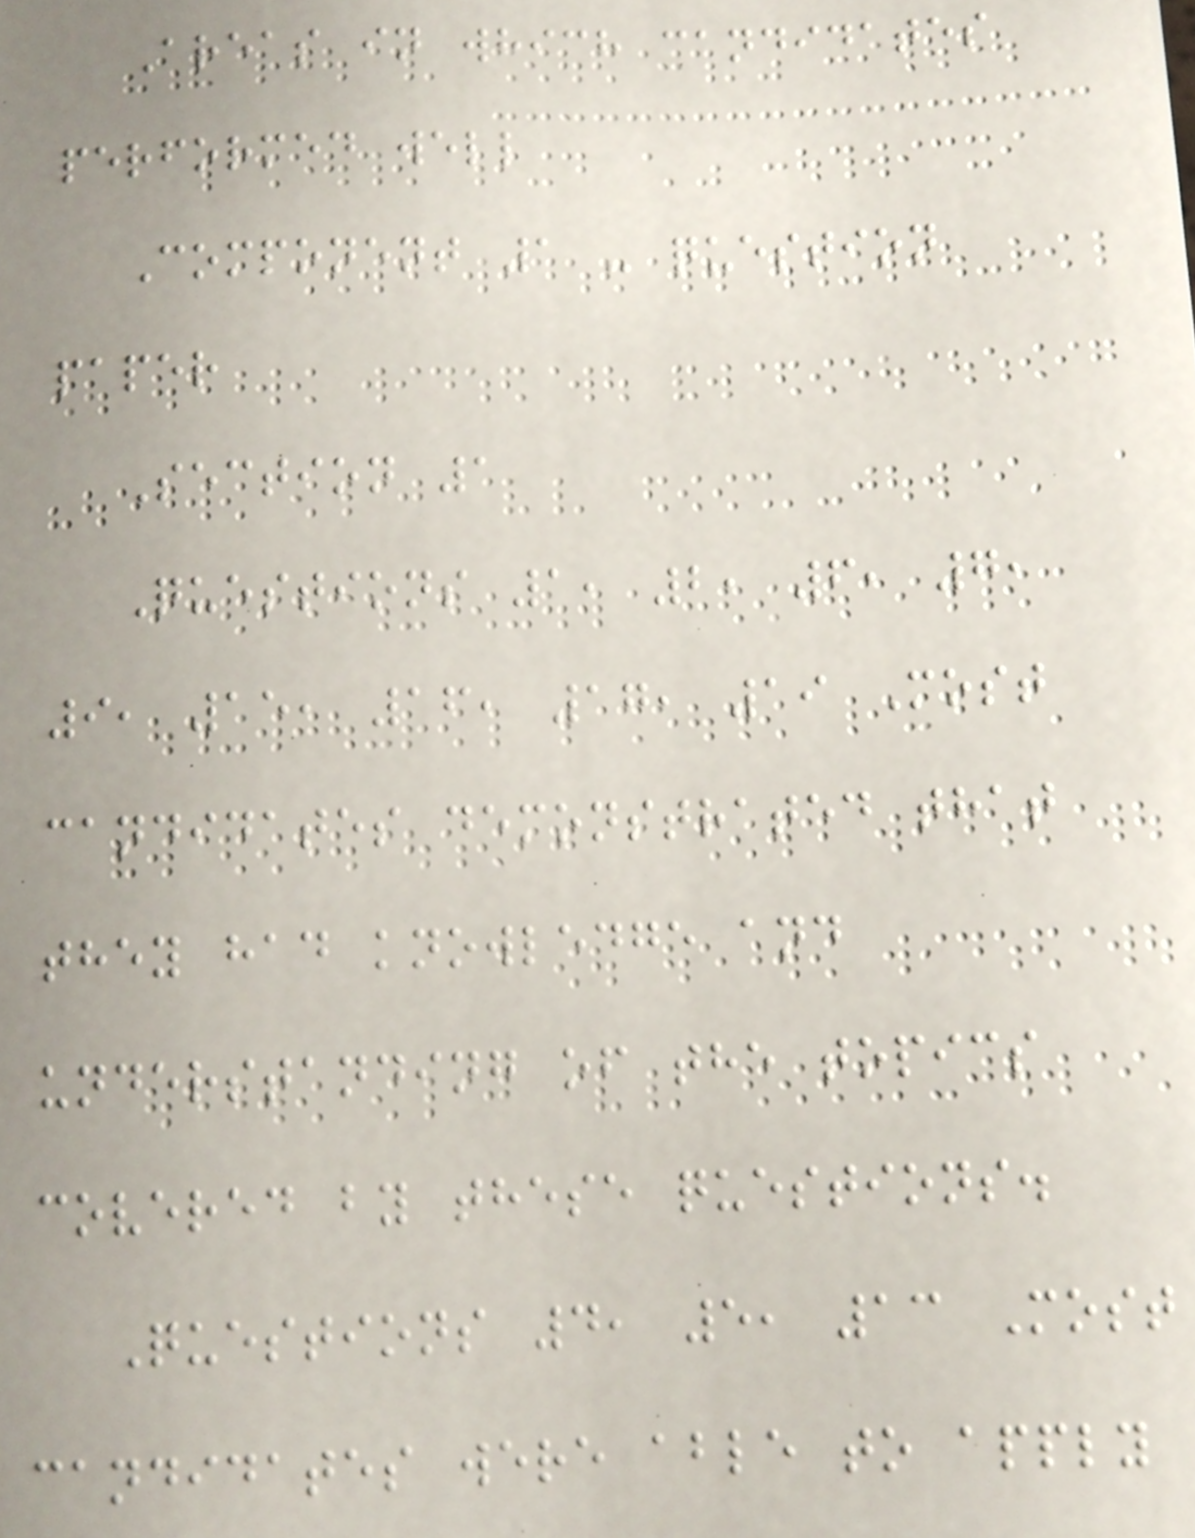Areas in which candidates
performed well
Component 1 - question
paper
Section 1
Questions 1, 2, 6, 7,
9, 15, 16, 17, 19 Most
candidates demonstrated that
they had knowledge and
understanding of the topics
covered by these questions.
Questions 4, 5, 13 Most
candidates were able to apply
